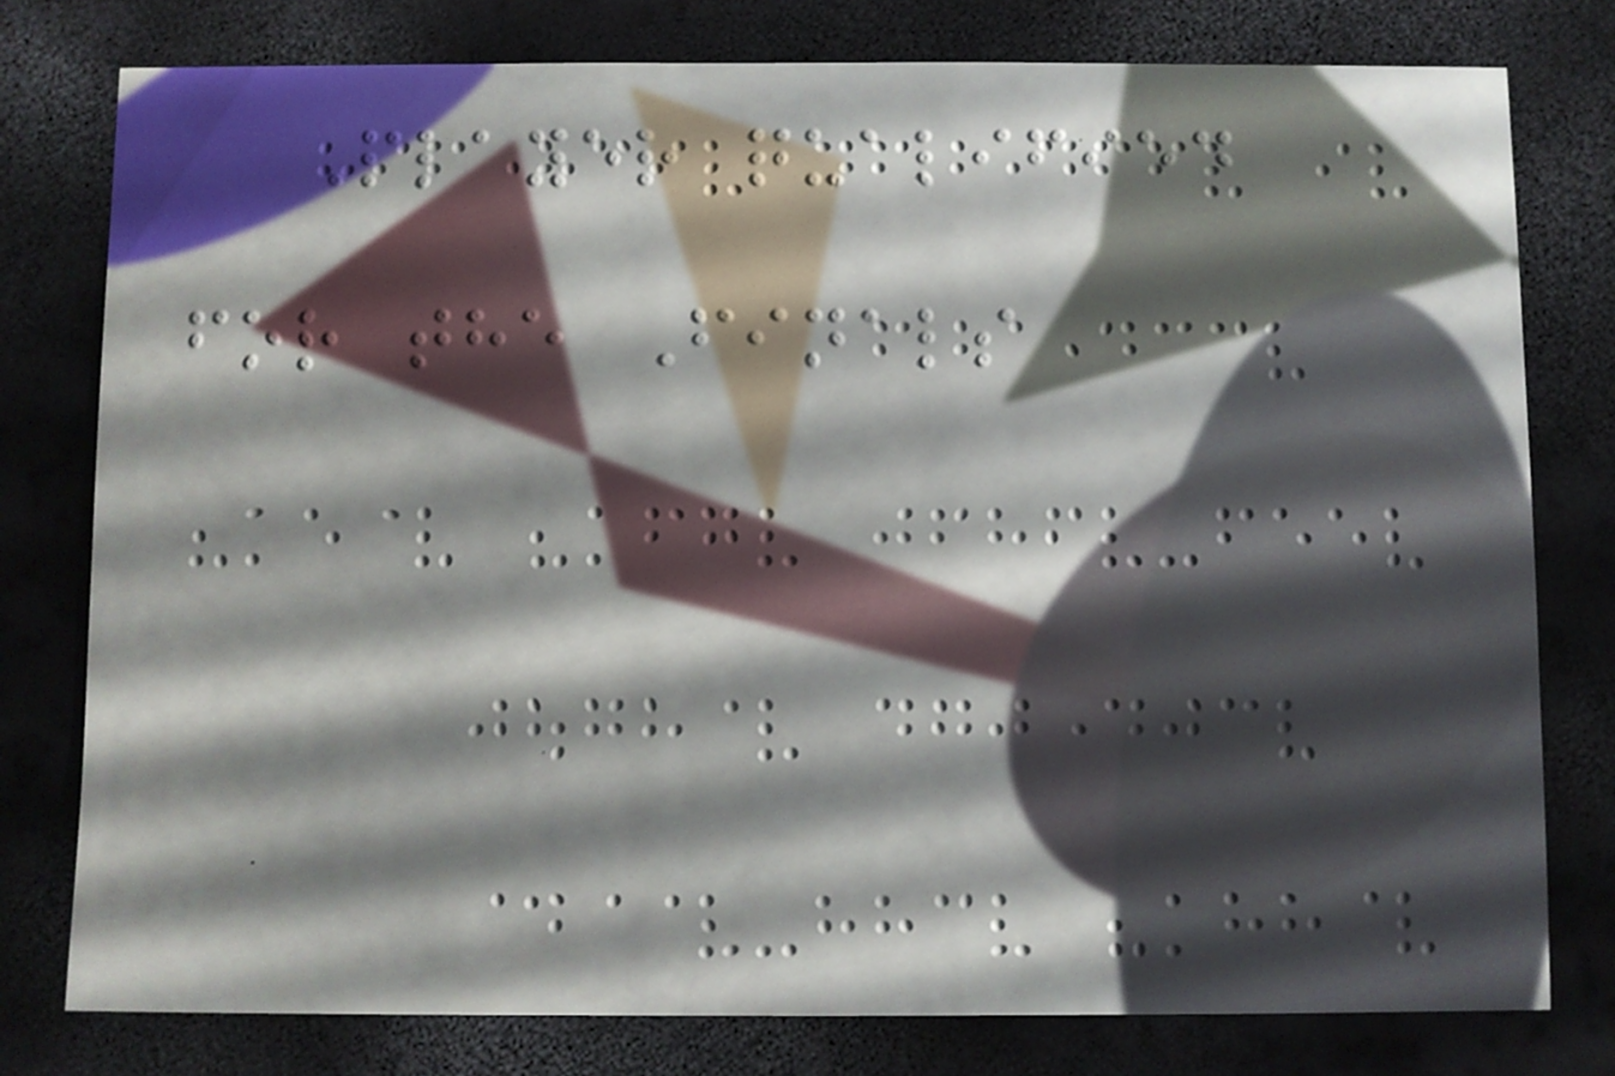Player qualified
for the Finals
